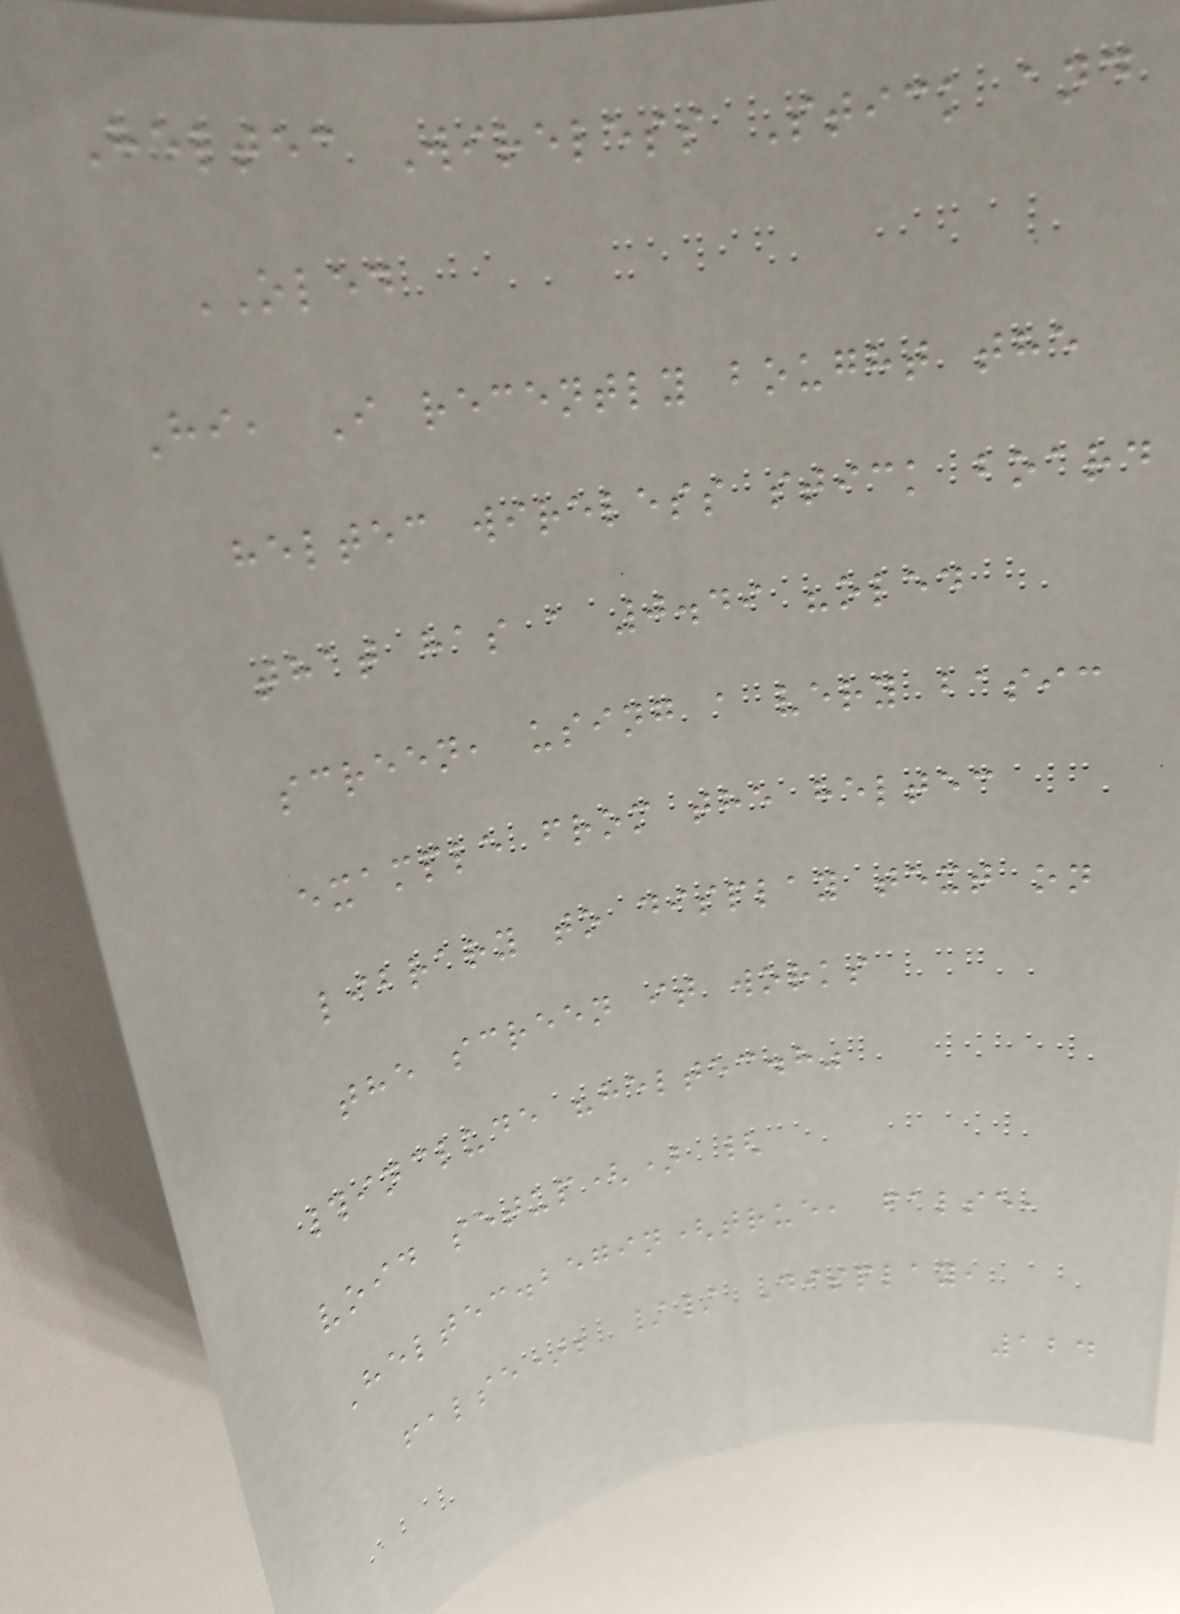Heltec Wireless Stick and
OLED
Hi, I recently bought the
heltec wireless stick board
that has a 0.49 "oled
screen, using a very basic
example from the heltec
library to display text on
the screen it works
#include "heltec.h"
void setup() {
Heltec.begin(true, false,
false); // Display,
124
